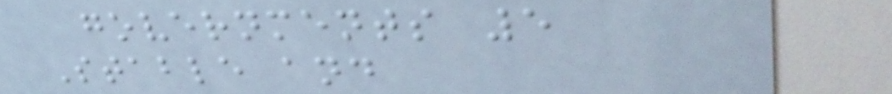governments 5
Stable and
